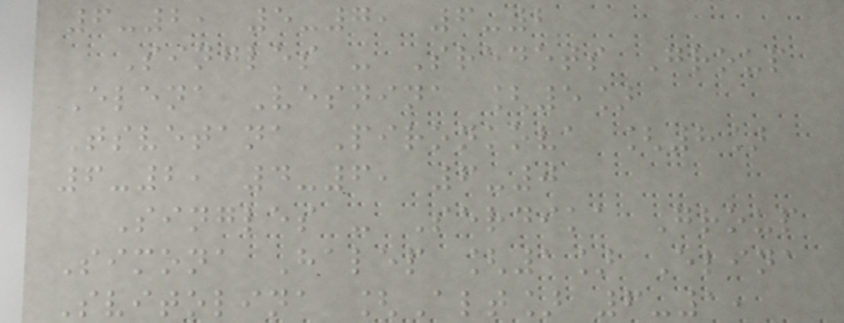6-2, 5-7, 6-2
Singles - Sredets Group
Elena Vesnina [5]
Tsvetana Pironkova [8]
6-2, 4-6, 6-0
Singles - Serdika Group
Simona Halep [1] Elina
Svitolina [Alt] 6-1,
